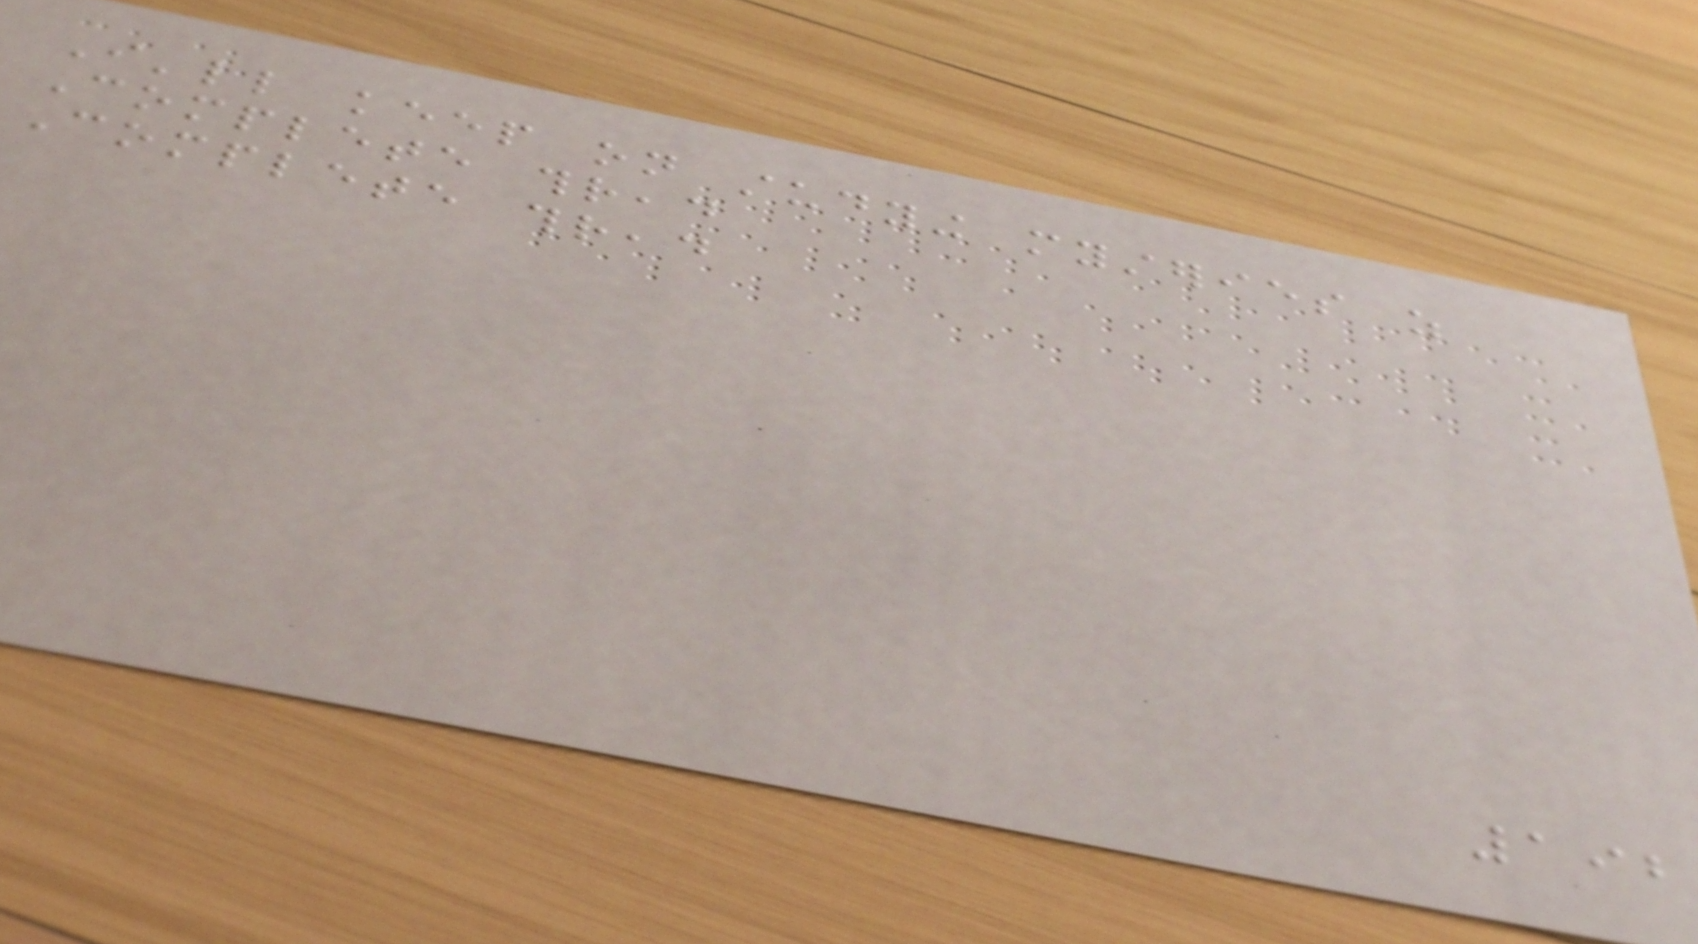I'll keep on studying mysteries as
Complete thread
Complete thread
192
